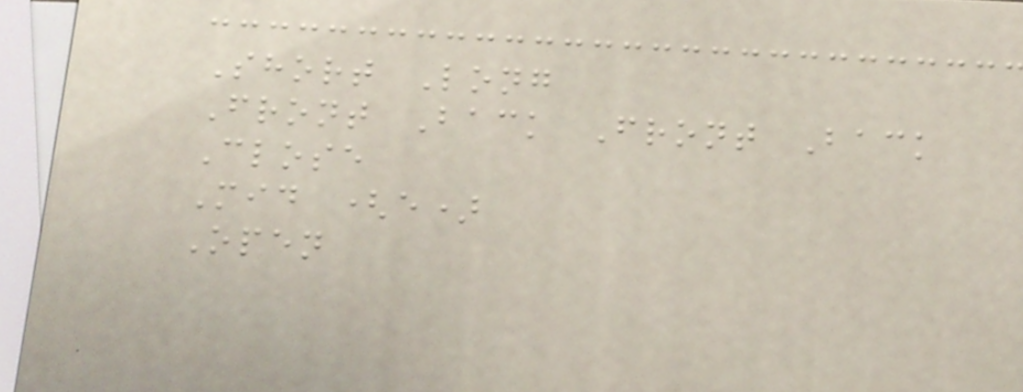Short Long
Front Back Front Back
Close
Mid (e)
Open
